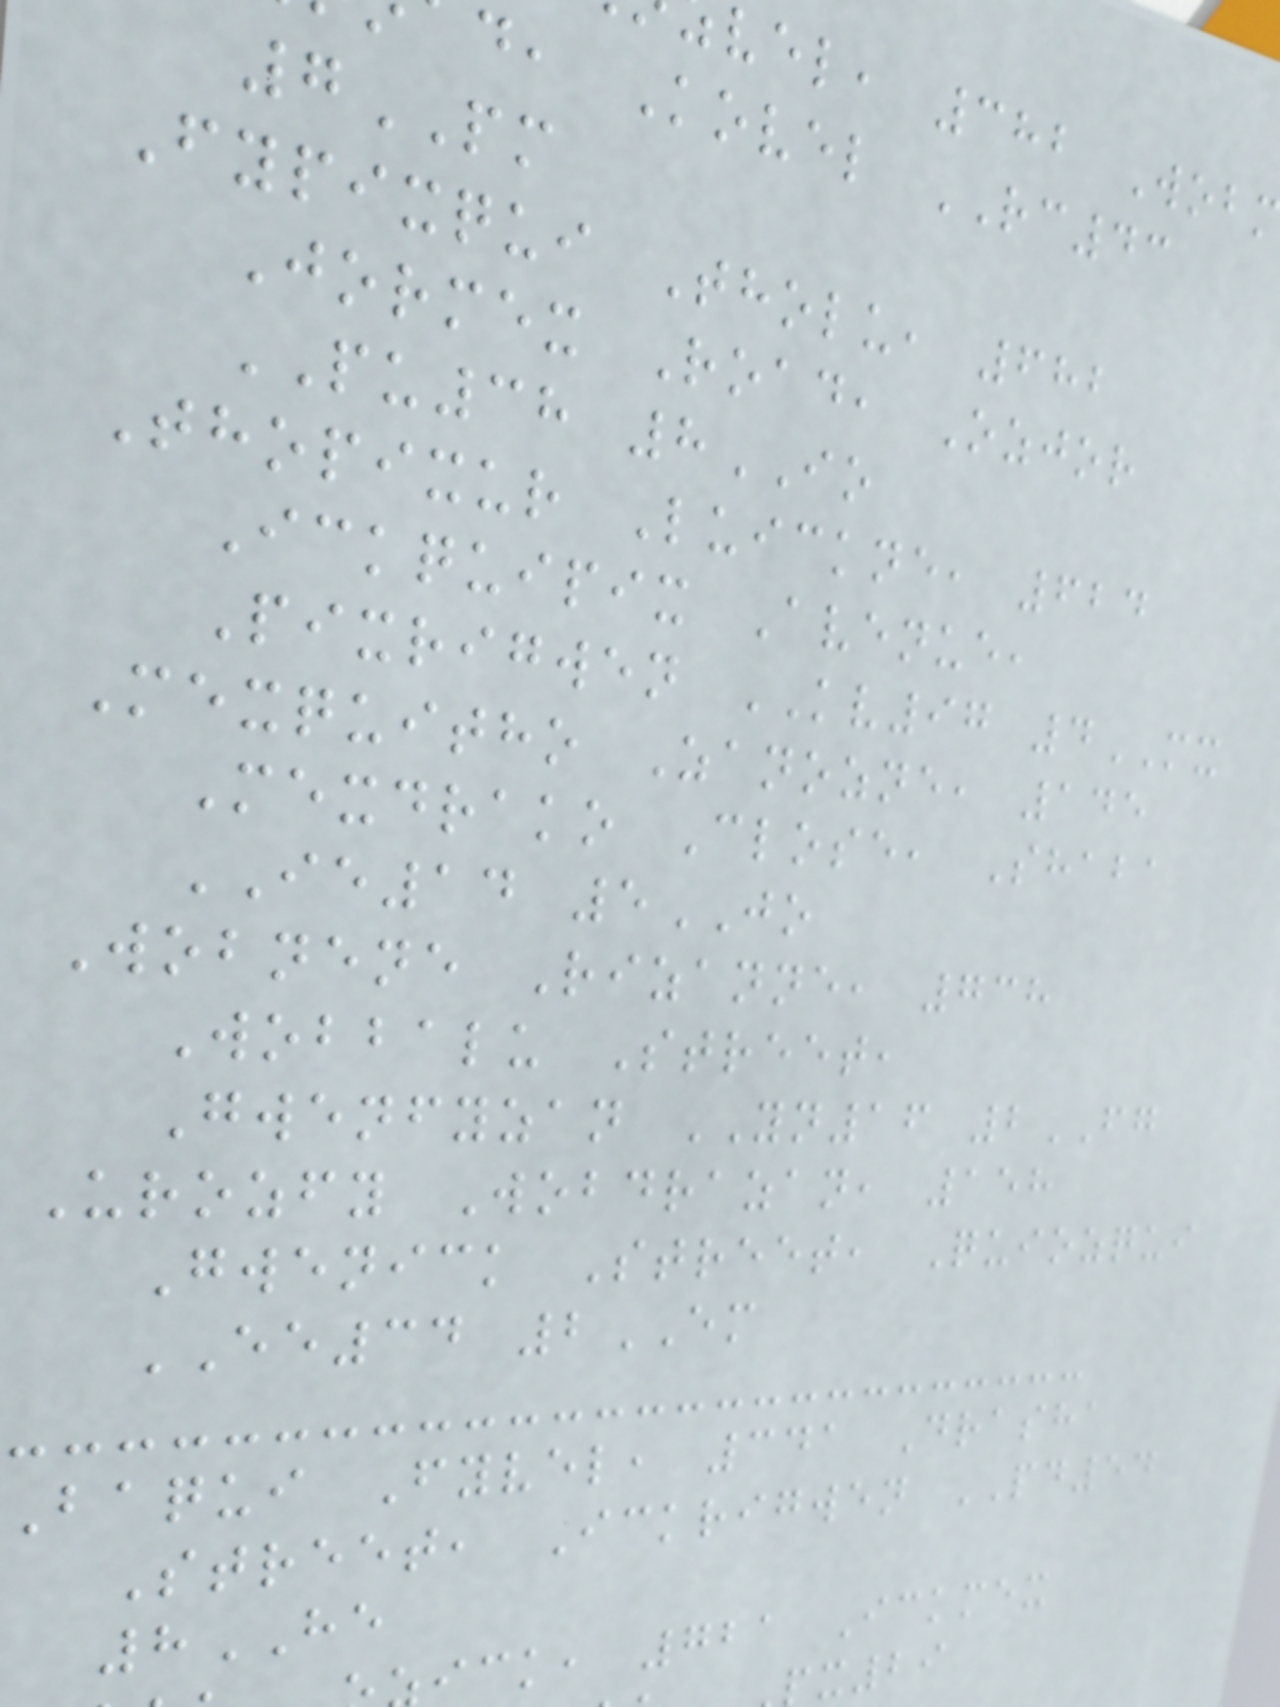vel, 382 Wob
d, Kovel RC43
7PM
Fypixqui Tholu, 682
Jormex Road, Ozjor
PU38 8IO
Thopixur Luickne, 624
Ickquipix Avenue,
Pixrigwen KV97 4MX
Mexquitho Zanozne, 145
Mexdrako Close, Shaba
IE14 5JO
Wobnene Rizanne, 738
Wobbalu Street,
Gwenfyzan YN16 2FG
Urozfy Wobdrazan, 158
Gwenick Street, Quiozqui
EE34 2EM
Baqui Fyvel, 341 Drasha
Street, Ickrigwen PD54
8HE
ick, 721 Ickmex
